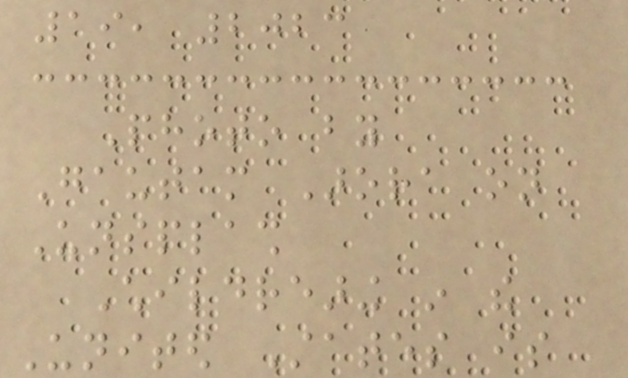19, 2023
Photo by
Gautam Arora on
Unsplash
Childrearing in the
United States is
